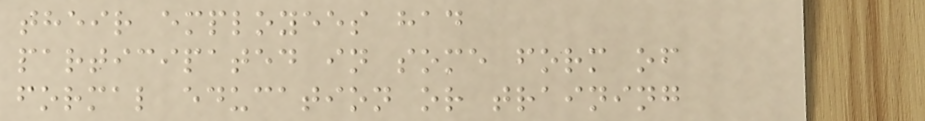their employees had
participated in some form of
formal education or training
